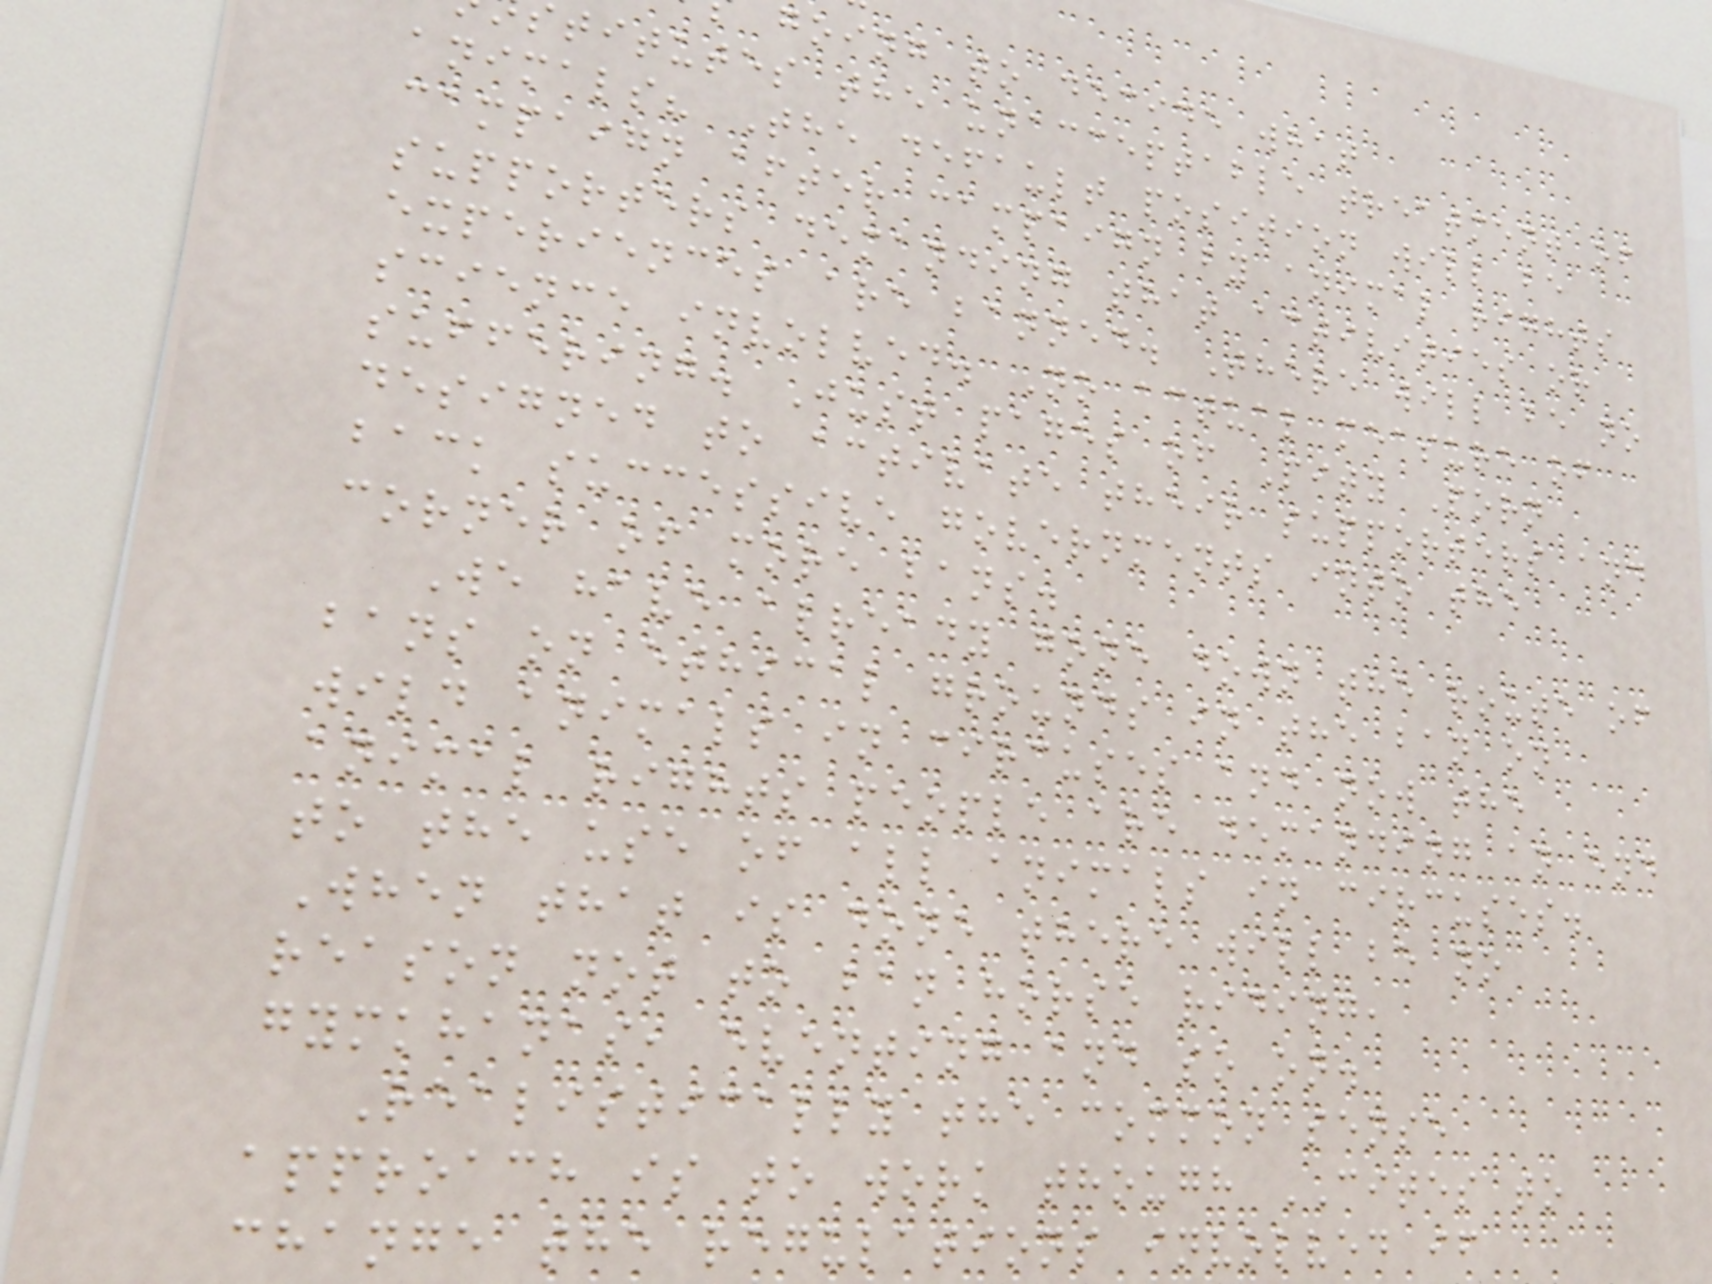going to decide what
titutes the unacceptable treatment of
animals? The default position will be
campaign after campaign by animal rights
supporters demanding that activities or
experiences are banned. There will be no
science involved. No actual measure of
suffering. Just pages of Pity Porn
designed to activate their supporters and
back successive governments into the
corner of more bans.
We have already gone down the route of
bans on ethical grounds in the ban on
wild animals in circuses and now the
animal rights people are demanding an end
to the use of all animals in circuses.
When that is done there will be no
reason not to ban horse riding,
gymkhanas, eventing and so on.
Realistically the common sense
approach is to work though CITES to
change the regulations involved if
